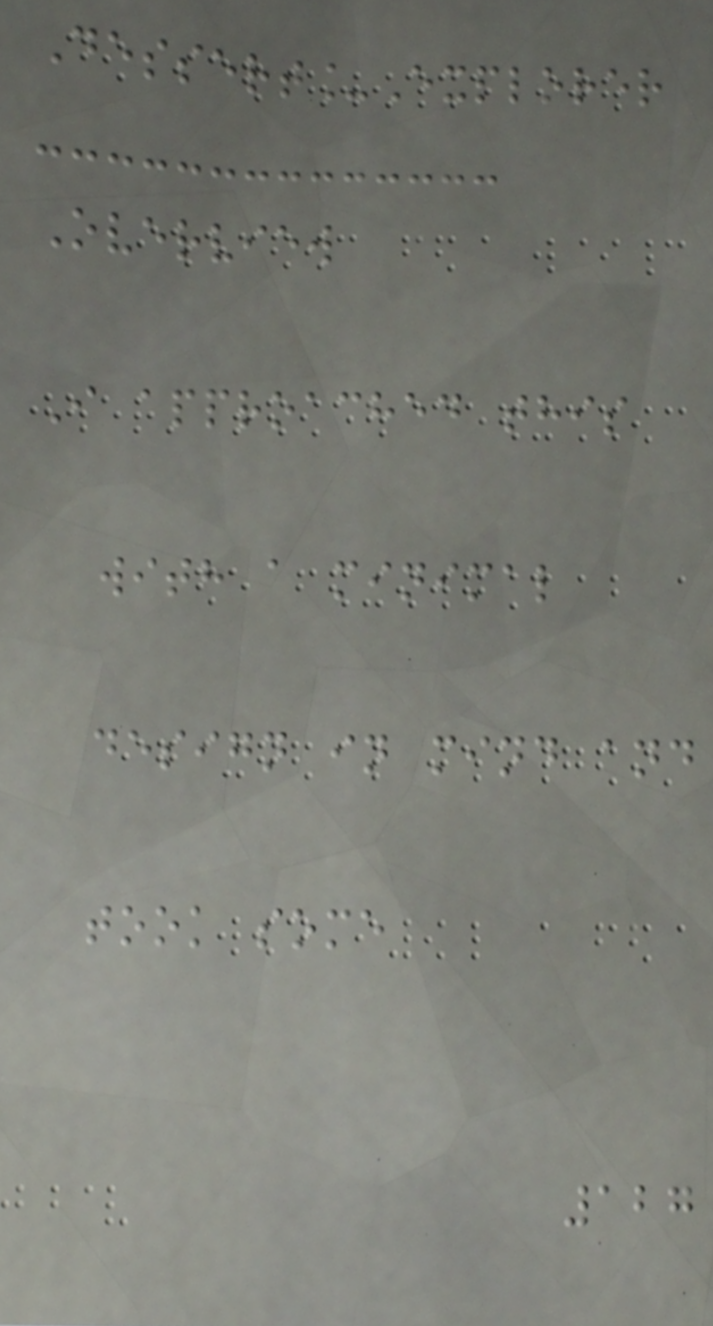Dessert_Explorer
Overview
I approached this
with a minimal
design in mind and
took some
127
